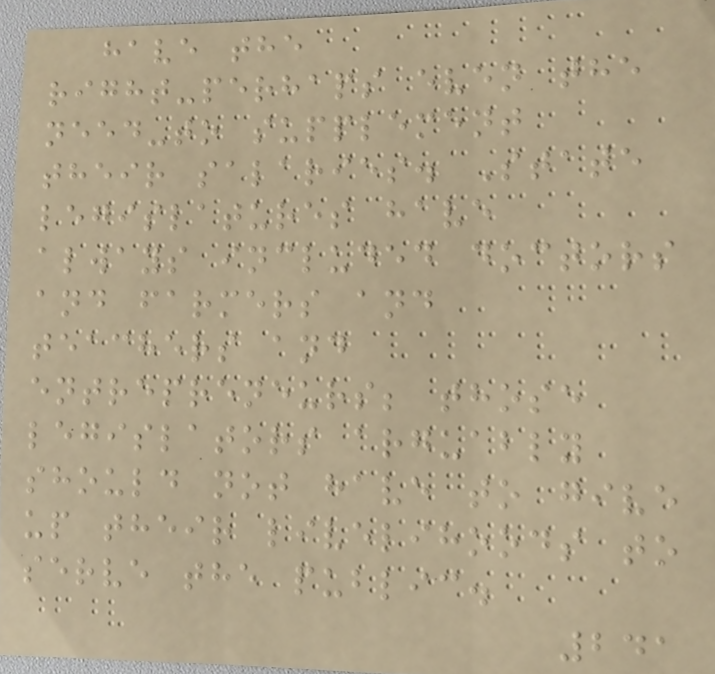have the
right-perhaps even the
need-to supplement
their salaries. State
legislatures have
always included doctors
and farmers and
teachers and
entrepreneurs; those
legislators arguably
should not have to give
up their livelihoods to
serve the public.
241
